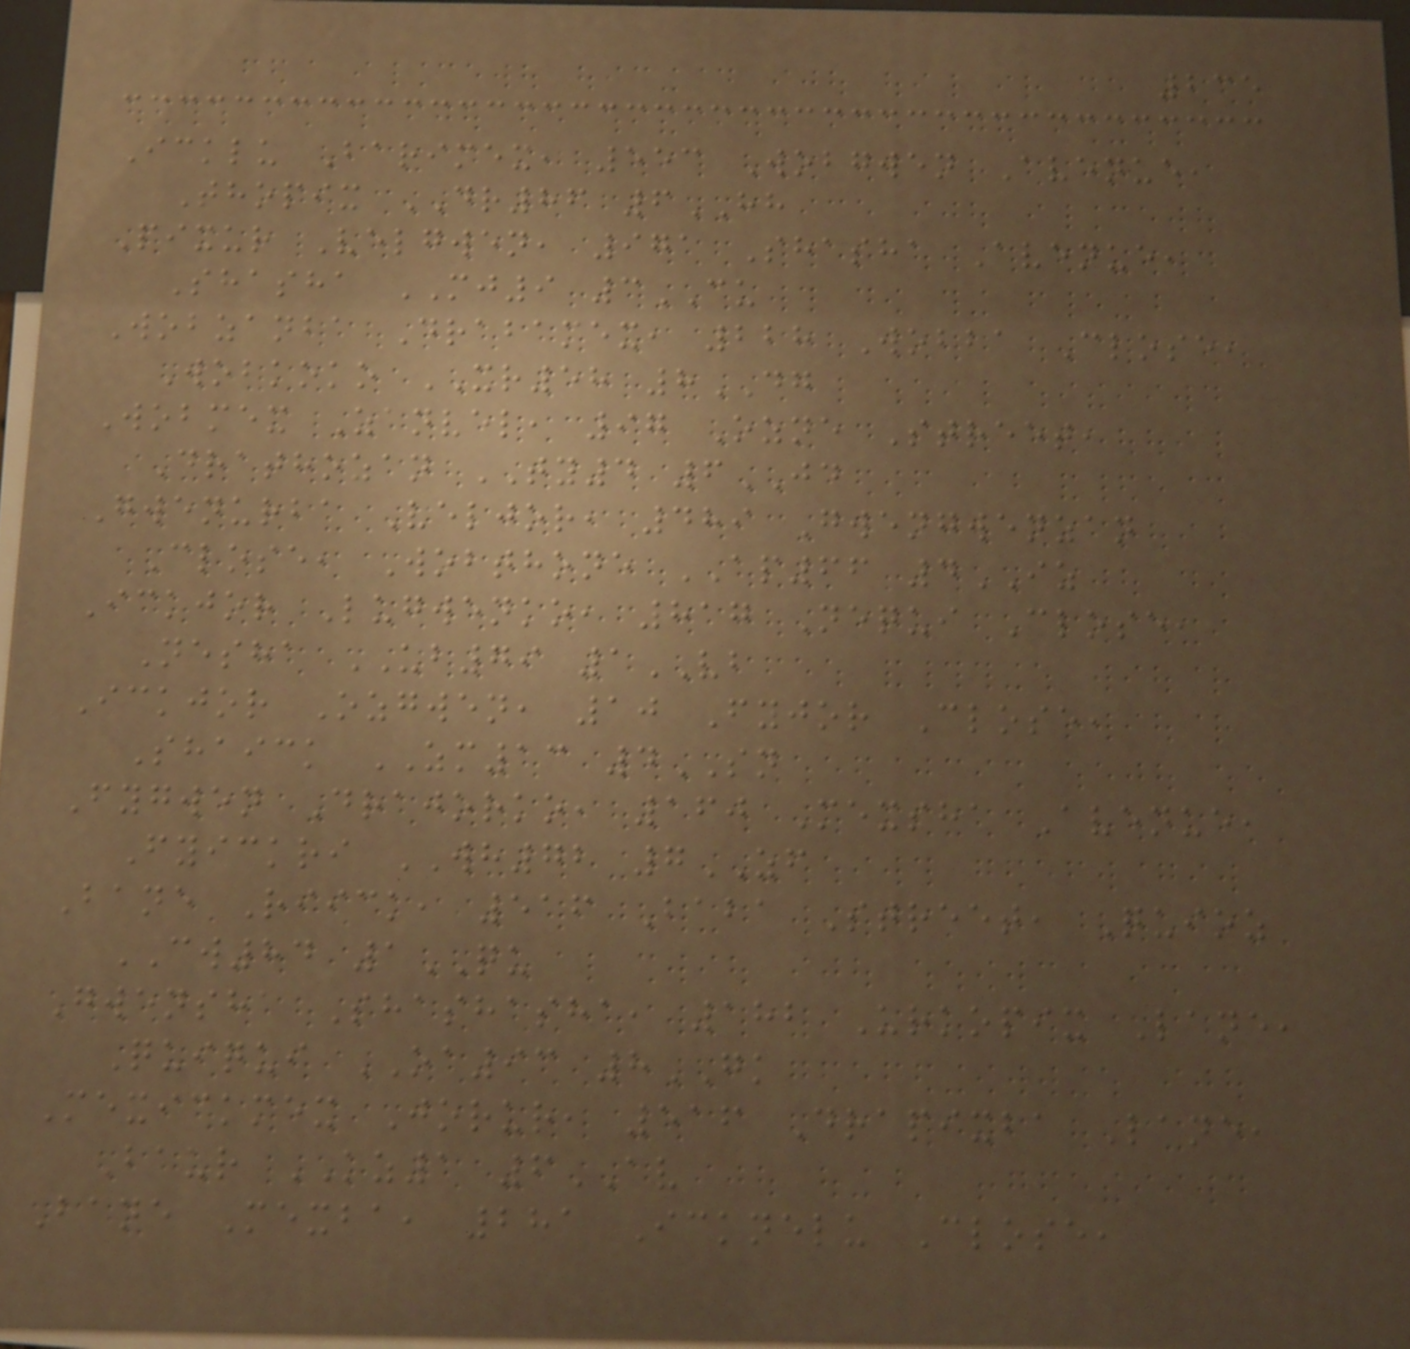235
Icklu Barimex, 553 Wobgwen Avenue,
Thopix DR86 6HH
Pixur Velgwen, 971 Shasha Avenue,
Shasha MJ9 3CU
Wobzanba Drabamex, 228 Wobba Close,
Wobkoko XR58 8DG
Wobmex Zanvel, 97 Ozne Street,
Drathozan TY4 6JD
Gwenurba Veljor, 489 Gwengwenzan
Close, Wobthone AP66 4IZ
Ickjor Lugwenko, 817 Nequi Close,
Nesha UB79 1VB
Ickjor Ozgwen, 10 Fyjor Close,
Shaick ZM13 4SN
Fygwen Drajorko, 160 Mexsha Avenue,
Fyickri WH72 7ZF
Bane Riick, 516 Baba Street, Quioz
CW84 1QU
Gwensha Shashasha, 182 Urkopix Lane,
Quiqui OA93 8GK
Mexickmex Jorur, 516 Drapixba Lane,
Baur KZ1 6AV
Bane Mexba, 281 Icknelu Close,
